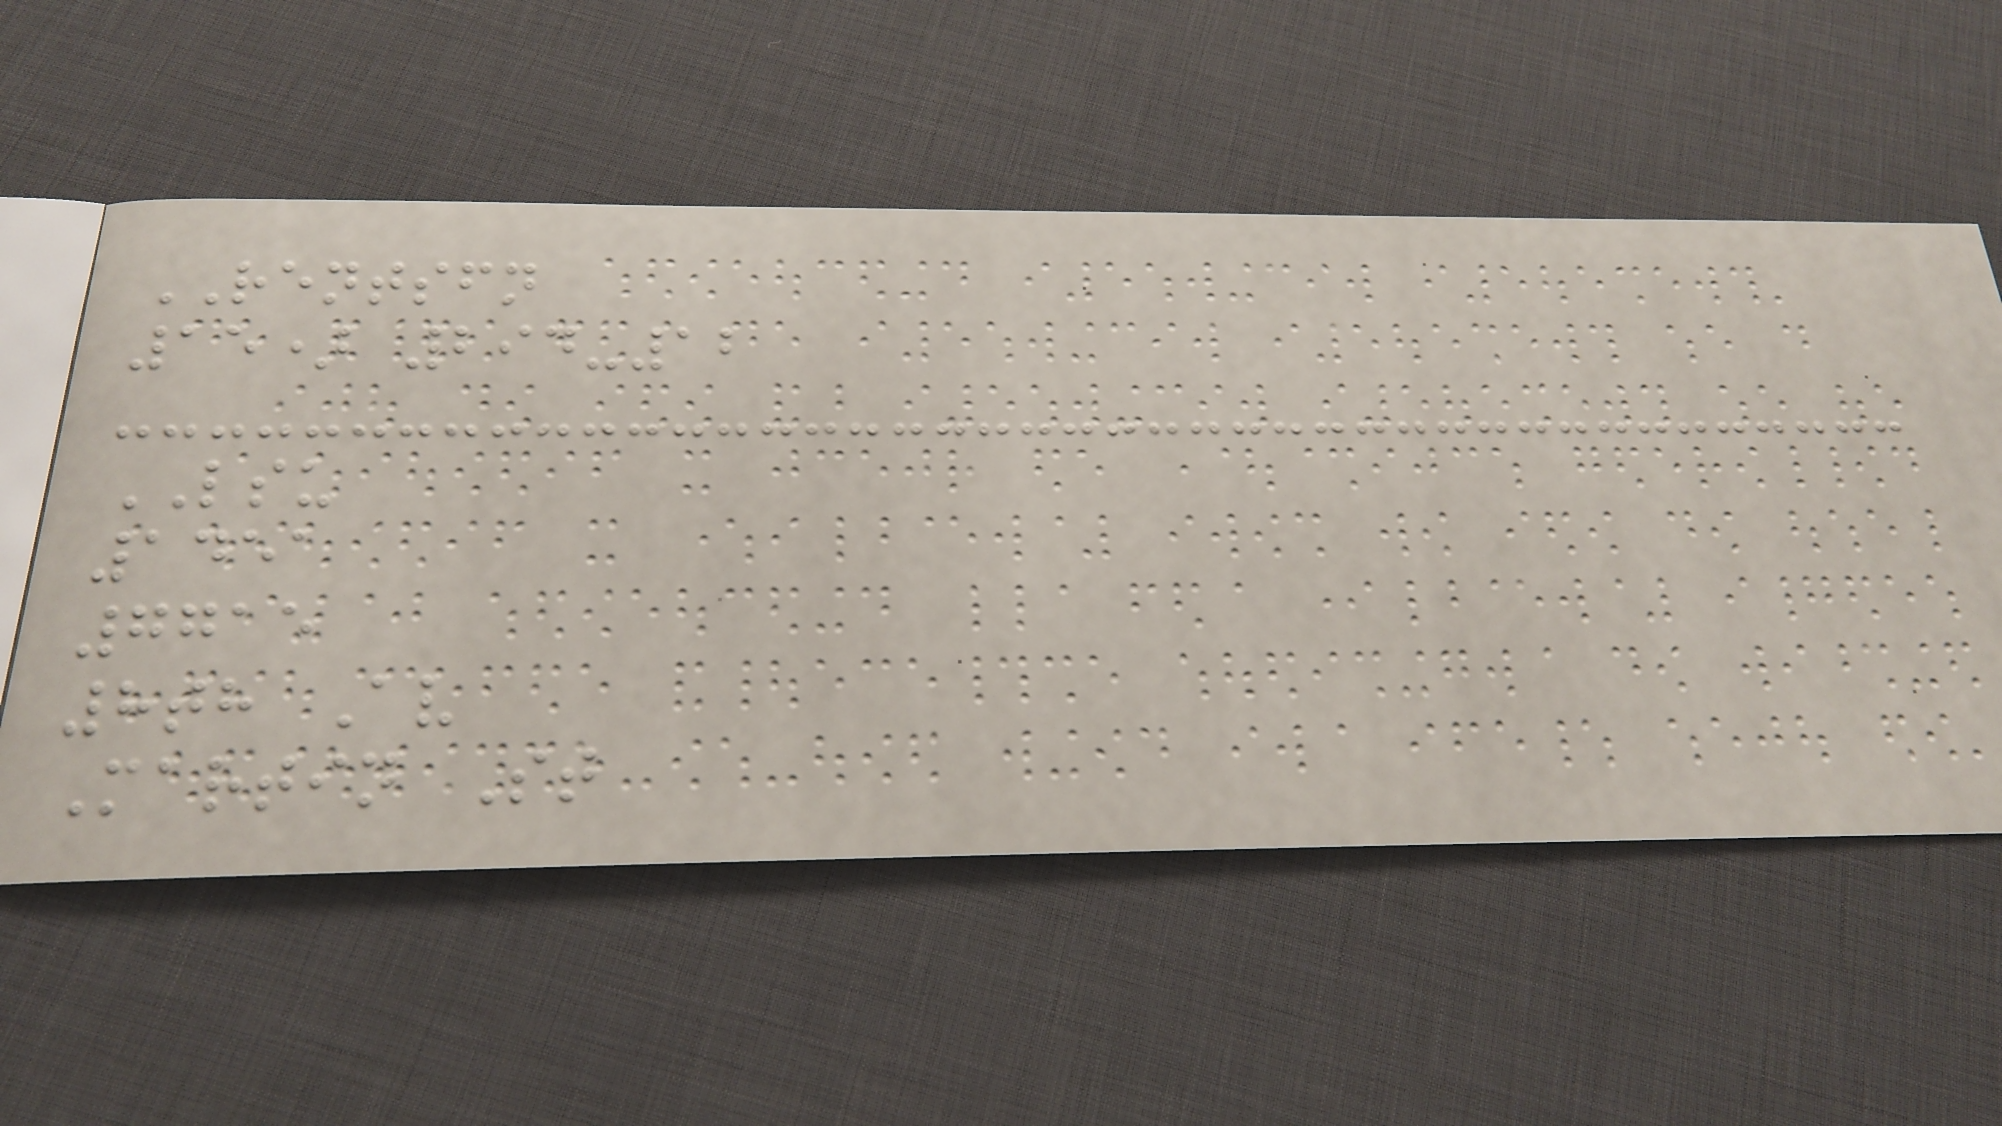RENTSFN
15) 294-12
LSU
1451
7715
8th Av
Martin St
